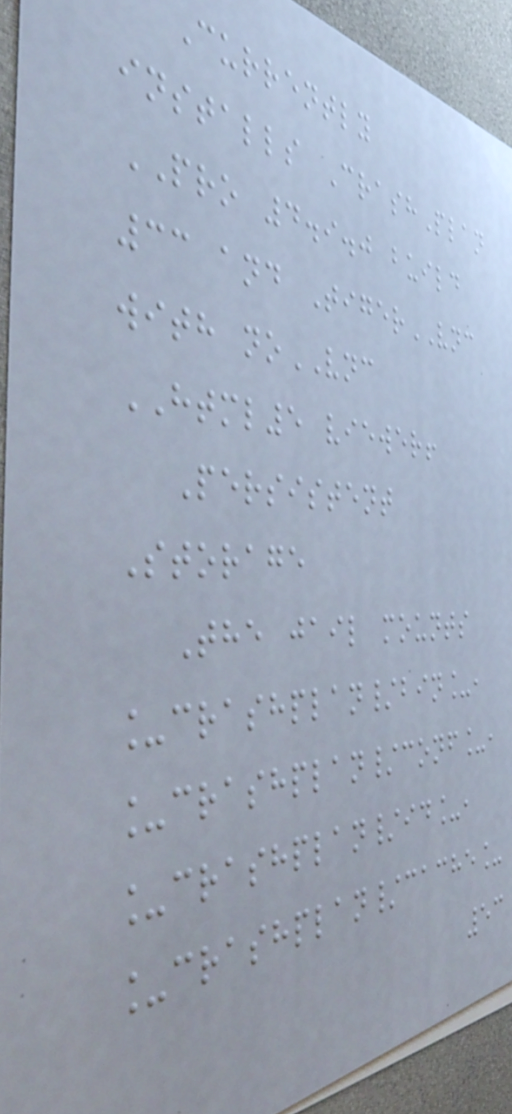Currently
installs CrashPlan
PRO 4.9.0 build
33 and TigerVNC
with noVNC
HTML5 viewer!
Persistent
Storage
The jail mounts
_crashplan/bin_,
_crashplan/conf_,
_crashplan/id_,
_crashplan/cache_
53
